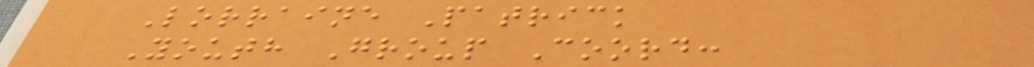Lorraine Patrick
Youth Group Coord:
